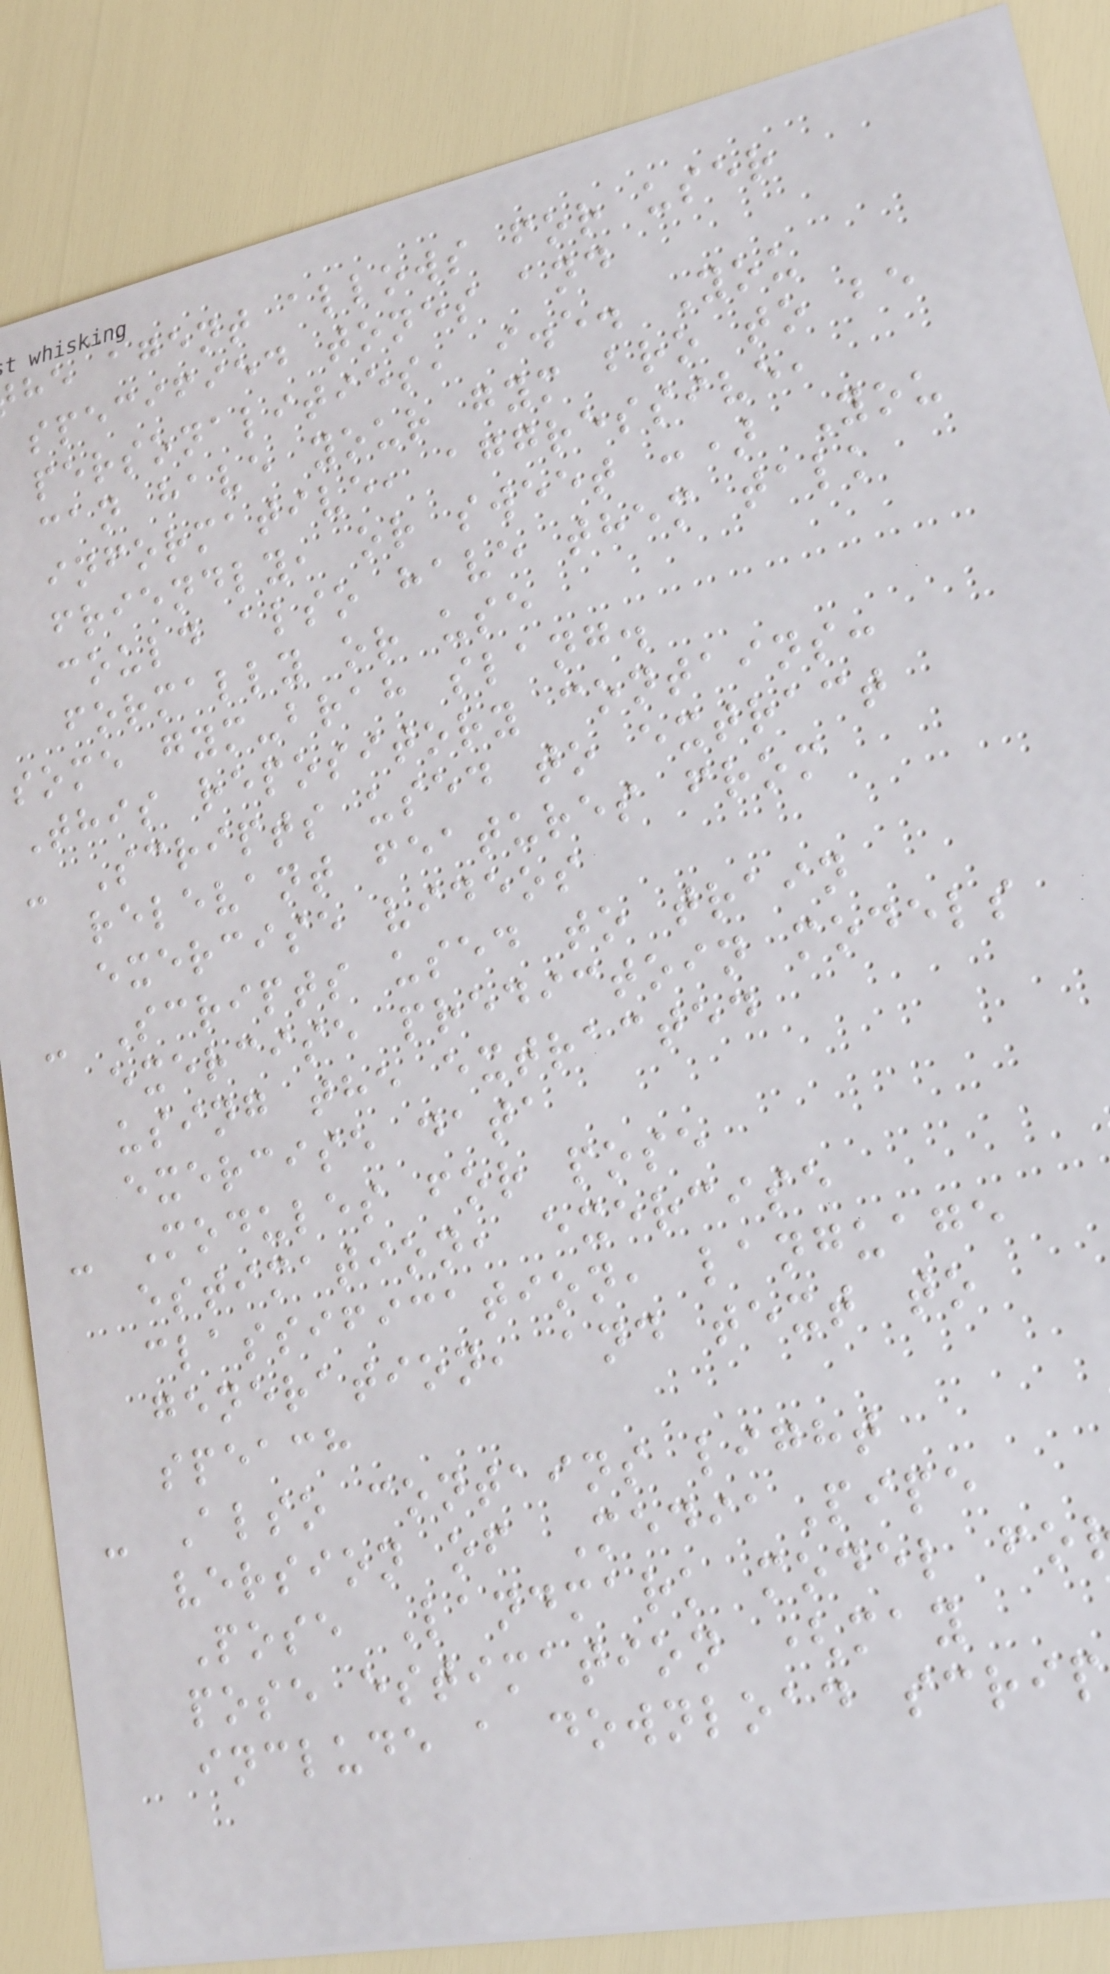he agent allows for user
specified tones and
personalities, i.e. You
can have your gym bro to be
informative, aggressive,
friendly, or sweet :) You
could also have them talk
formally or use
some gym-brah slang.
This repository contains:
- Scripts used to extract
relevant features from
exercise videos
- Scripts used to train
exercise predictoin models
using the extracted
exercise data
- Modules for pose
estimation, exercise
classification, language
generation, and text to
speach
- Also contains light
version of MediaPipe
Pose Landmark model fo
pose estimation (may
include a download scrip
